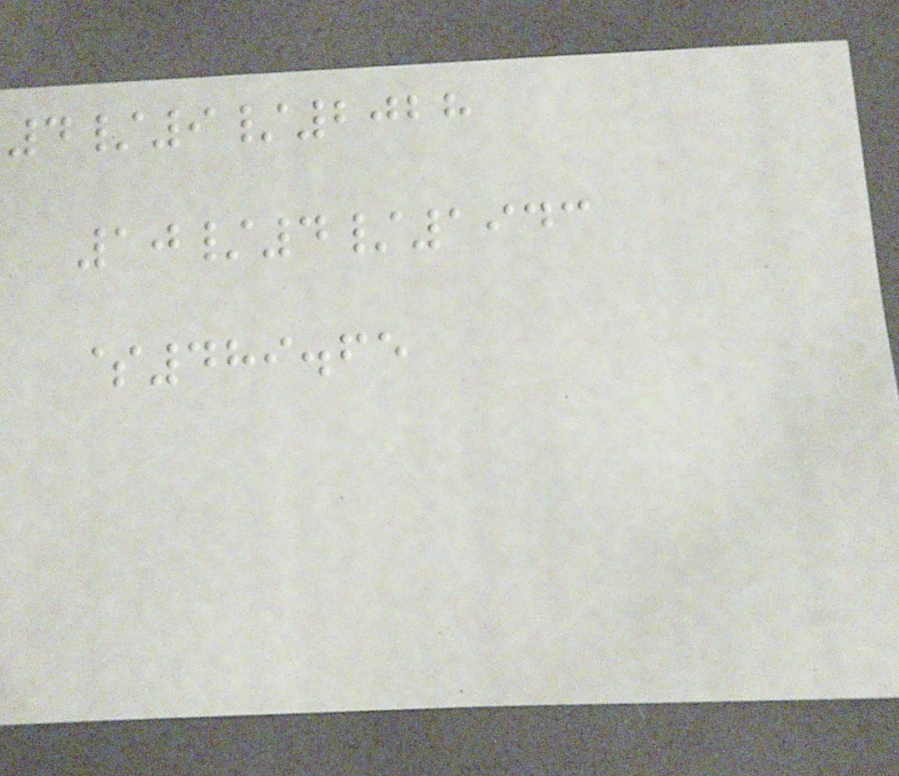4/9/2028
10/4/1943
$489.65
